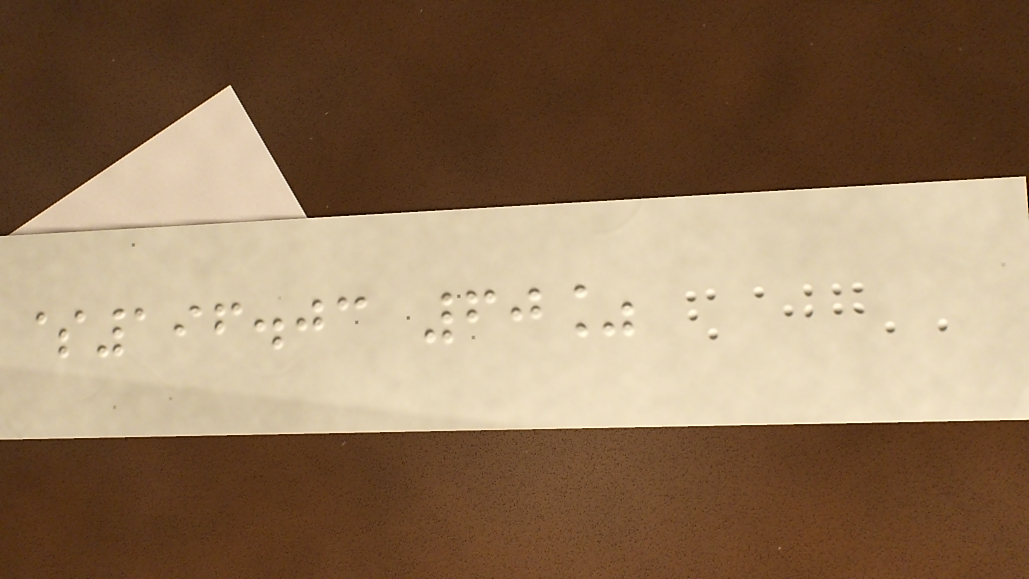$196.03 60%
